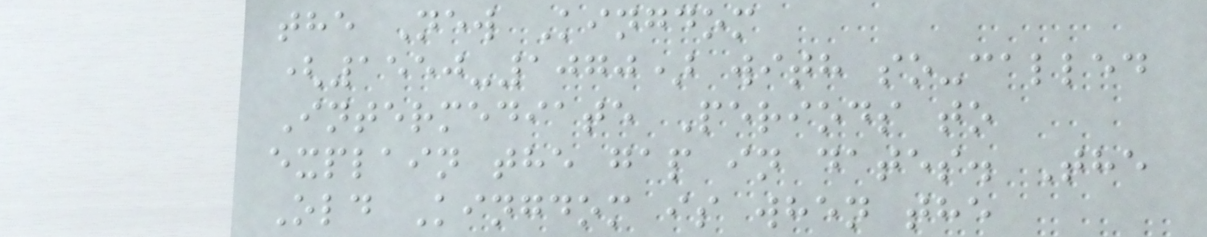the New Kingdom
(1550-1070) with so-called
Intermediate Periods to
explain the gap in dates. The
Old Kingdom is when the
